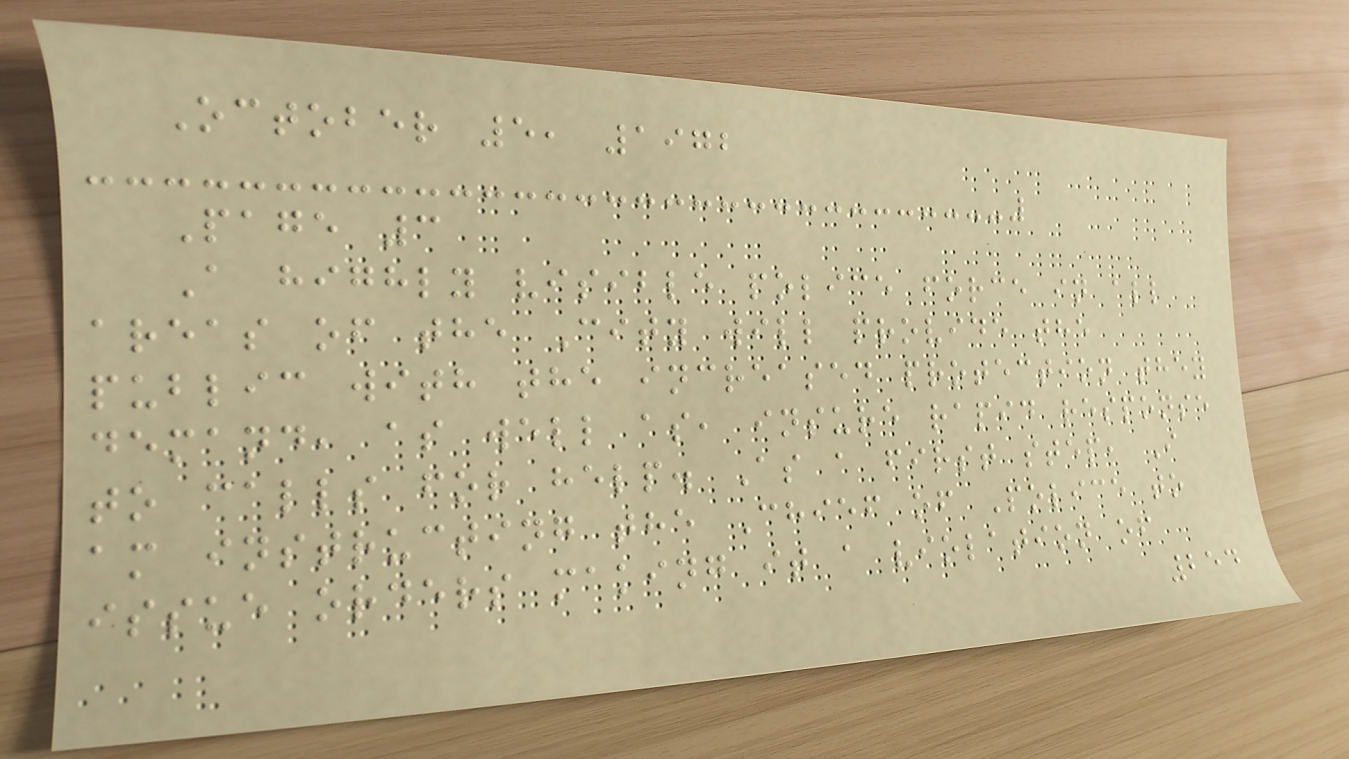October 5, 1972
Page 3
A highly visible police force in all
areas of the City will provide the
public with the increased protection they
demand, as well as, insure rapid response
to calls for help. As a first step, I
am instructing the Chief of Police to
issue orders making it a violation of
254
